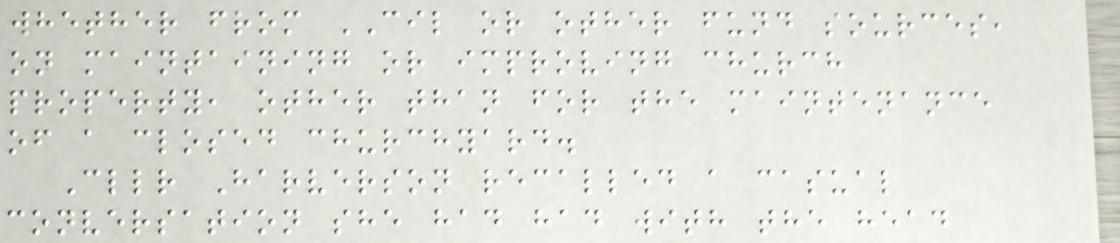whether from CIL or other fund sources,
on maintaining or improving church
property, other than for the maintenance
of a closed churchyard.
Cllr Harverson recalled a casual
conversation she had had with the head
